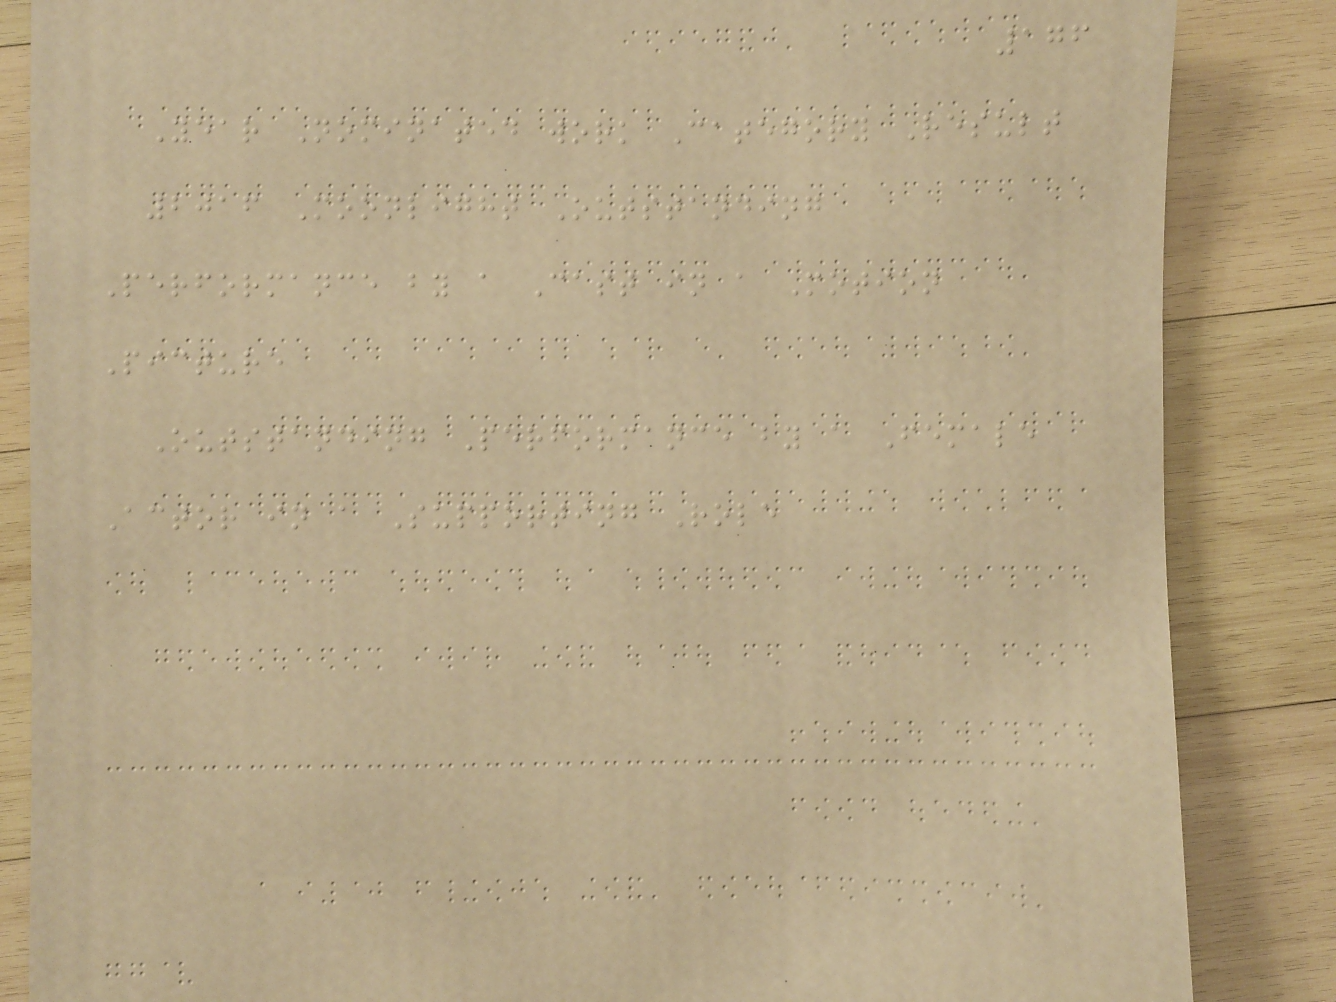176
Year Nominated work Category Result
2016 Moonlight Outstanding
Performance by a Cast in a Motion
Picture
Outstanding Performance by a Female
Actor in a Supporting Role
